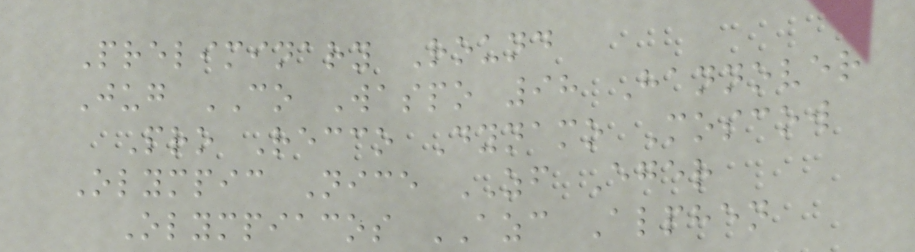Preliminary Round
Jug CO Waspo 98 Hannover
Pro Recco Dynamo Moscow
Olympic Nice ZF Eger
Olympiacos AZC Alphen
